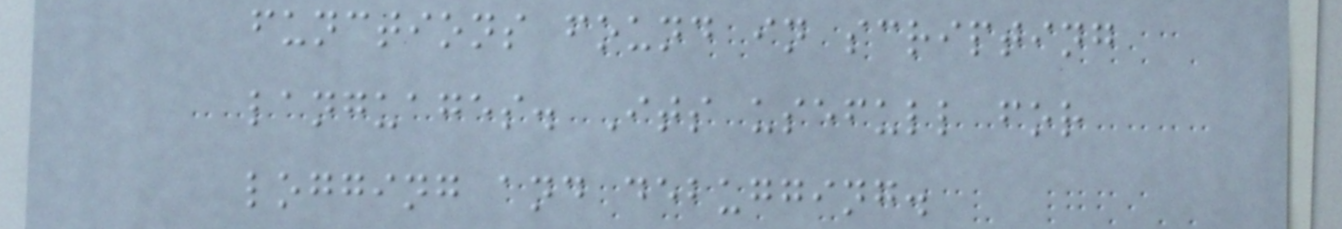functions found in scripting
languages. Its usefull for
logging and debugging.
